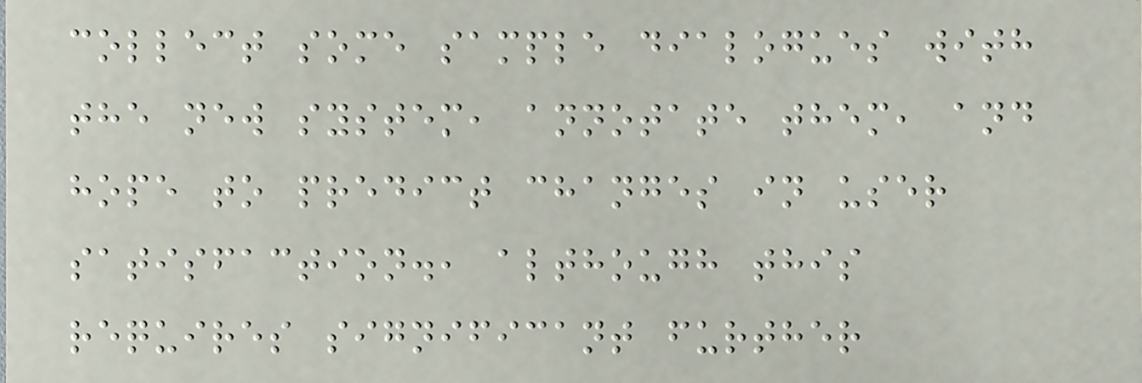collect some sample dialogues with
the new system, annotate them, and
hope to predict changes in user
satisfaction., although this
requires significant further
